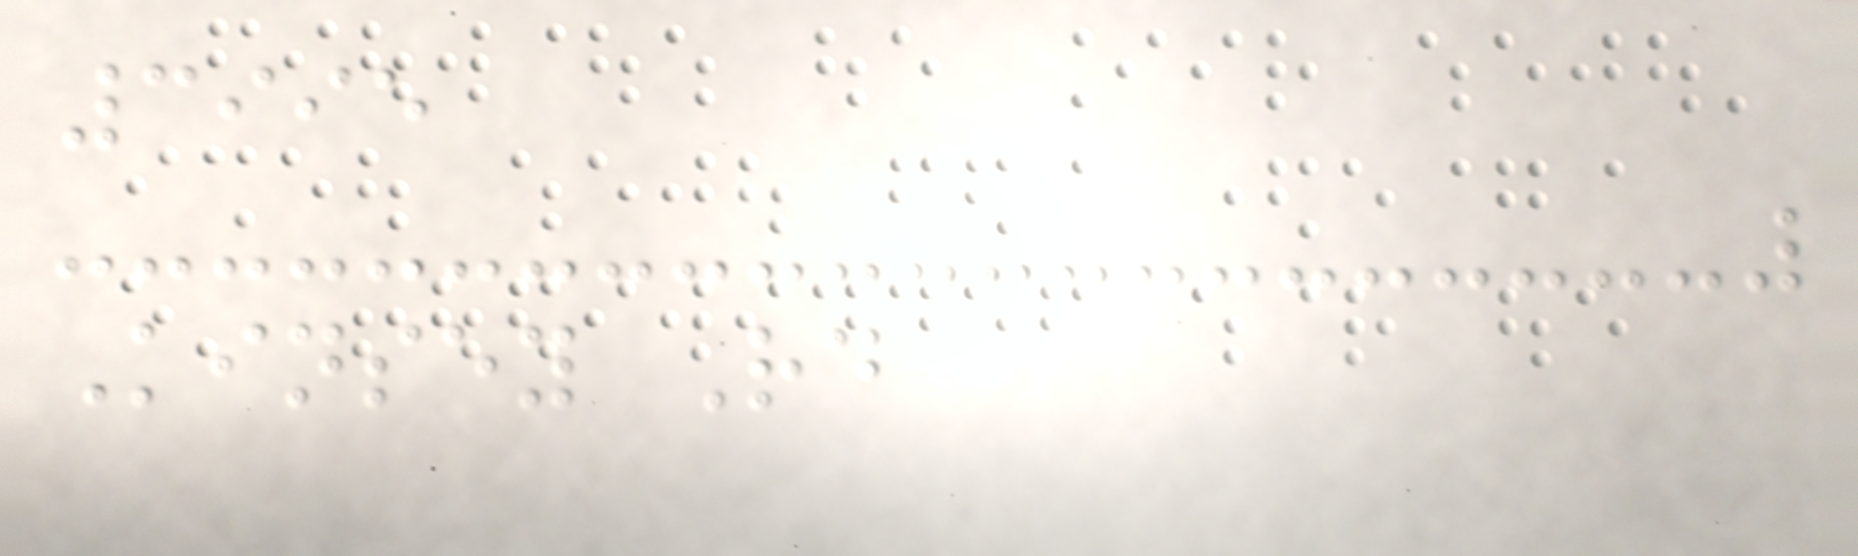3995
Kinsey Rd
